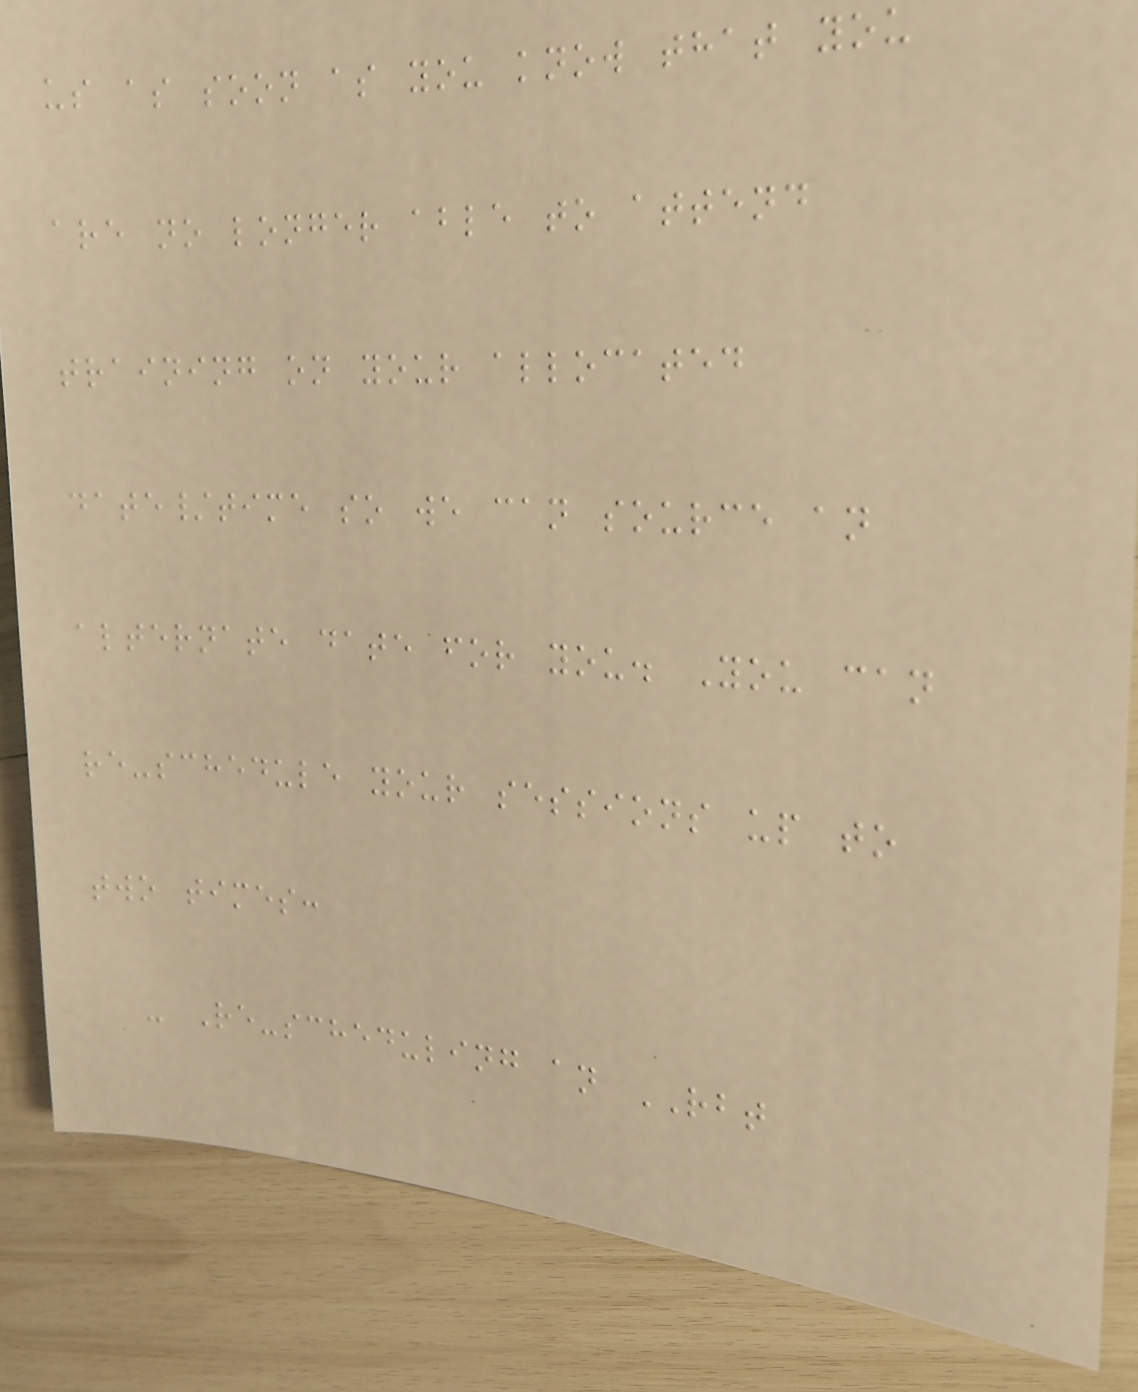us as soon as you know that you
are no longer able to attend
training on your allocated
date/time so we can source an
alternate date for you. You can
re-schedule your sessions up to
two times:
- Re-scheduling an RBT
